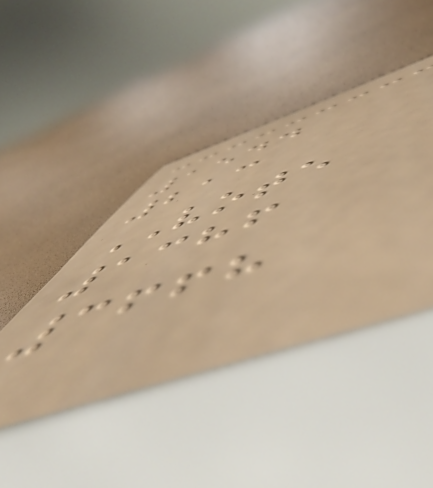1544
213
VOTE
1386
3668
